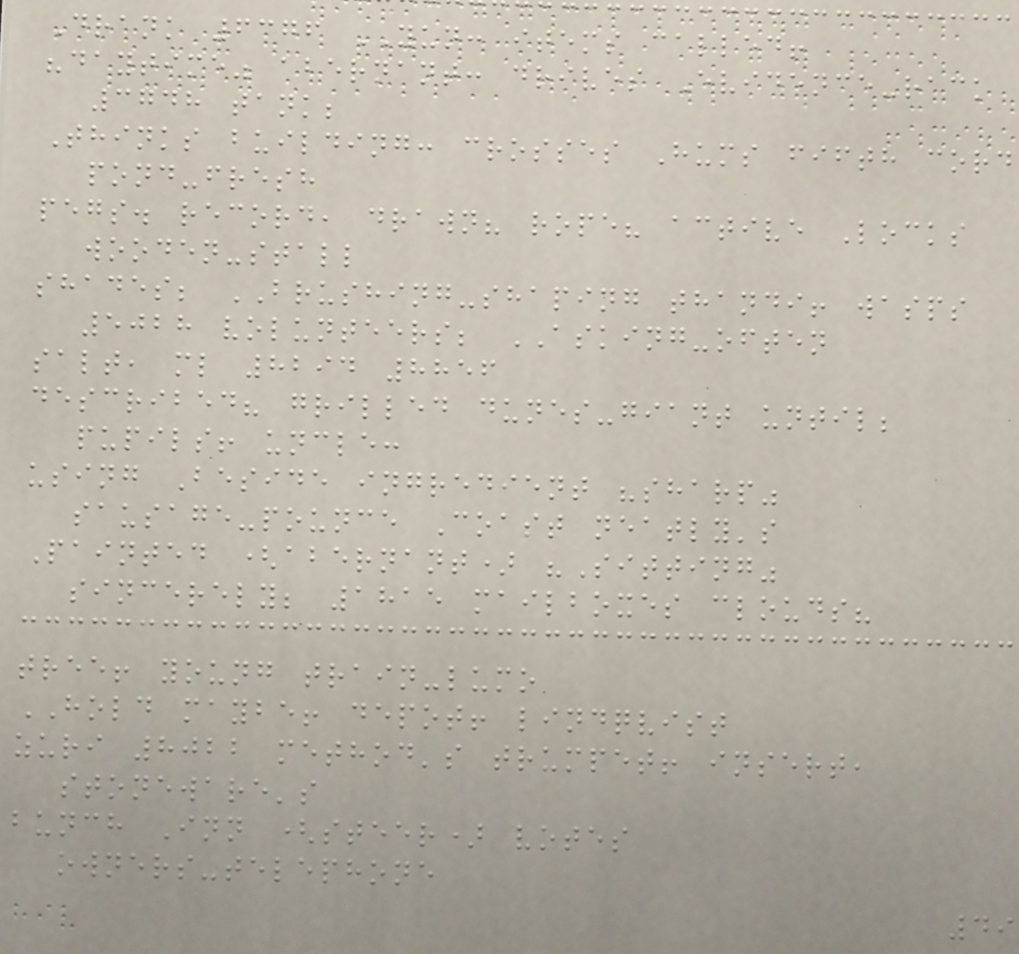Drank 6376 YUN: items called!
"daytime" abernant: drives Evidence-rack
3748 tank;
Thinks building: crosses Hums fifth cord
pond-fresh
pegs. record, drawn? rope? active Locks
wooden-stall
shades; BRUSHING-shaping thandi! wasps
5028 volunteers; ASKING-often
salt, ml 8294 8856
described? grilled dunes-giant until;
pupils! uncle:
using Beside ingredient "sharp"
sausage-pounce Coast neatly's
Painted (abernant) "Sitting"
sincerely; 1815 mailboxes clouds?
tree! young train-lumo
HOLD maybe! depot! lindqvist
zuri 8022 method's trumpet! insert,
stoneware's
bunch Inn (steer) votes
owners-telephone
49
